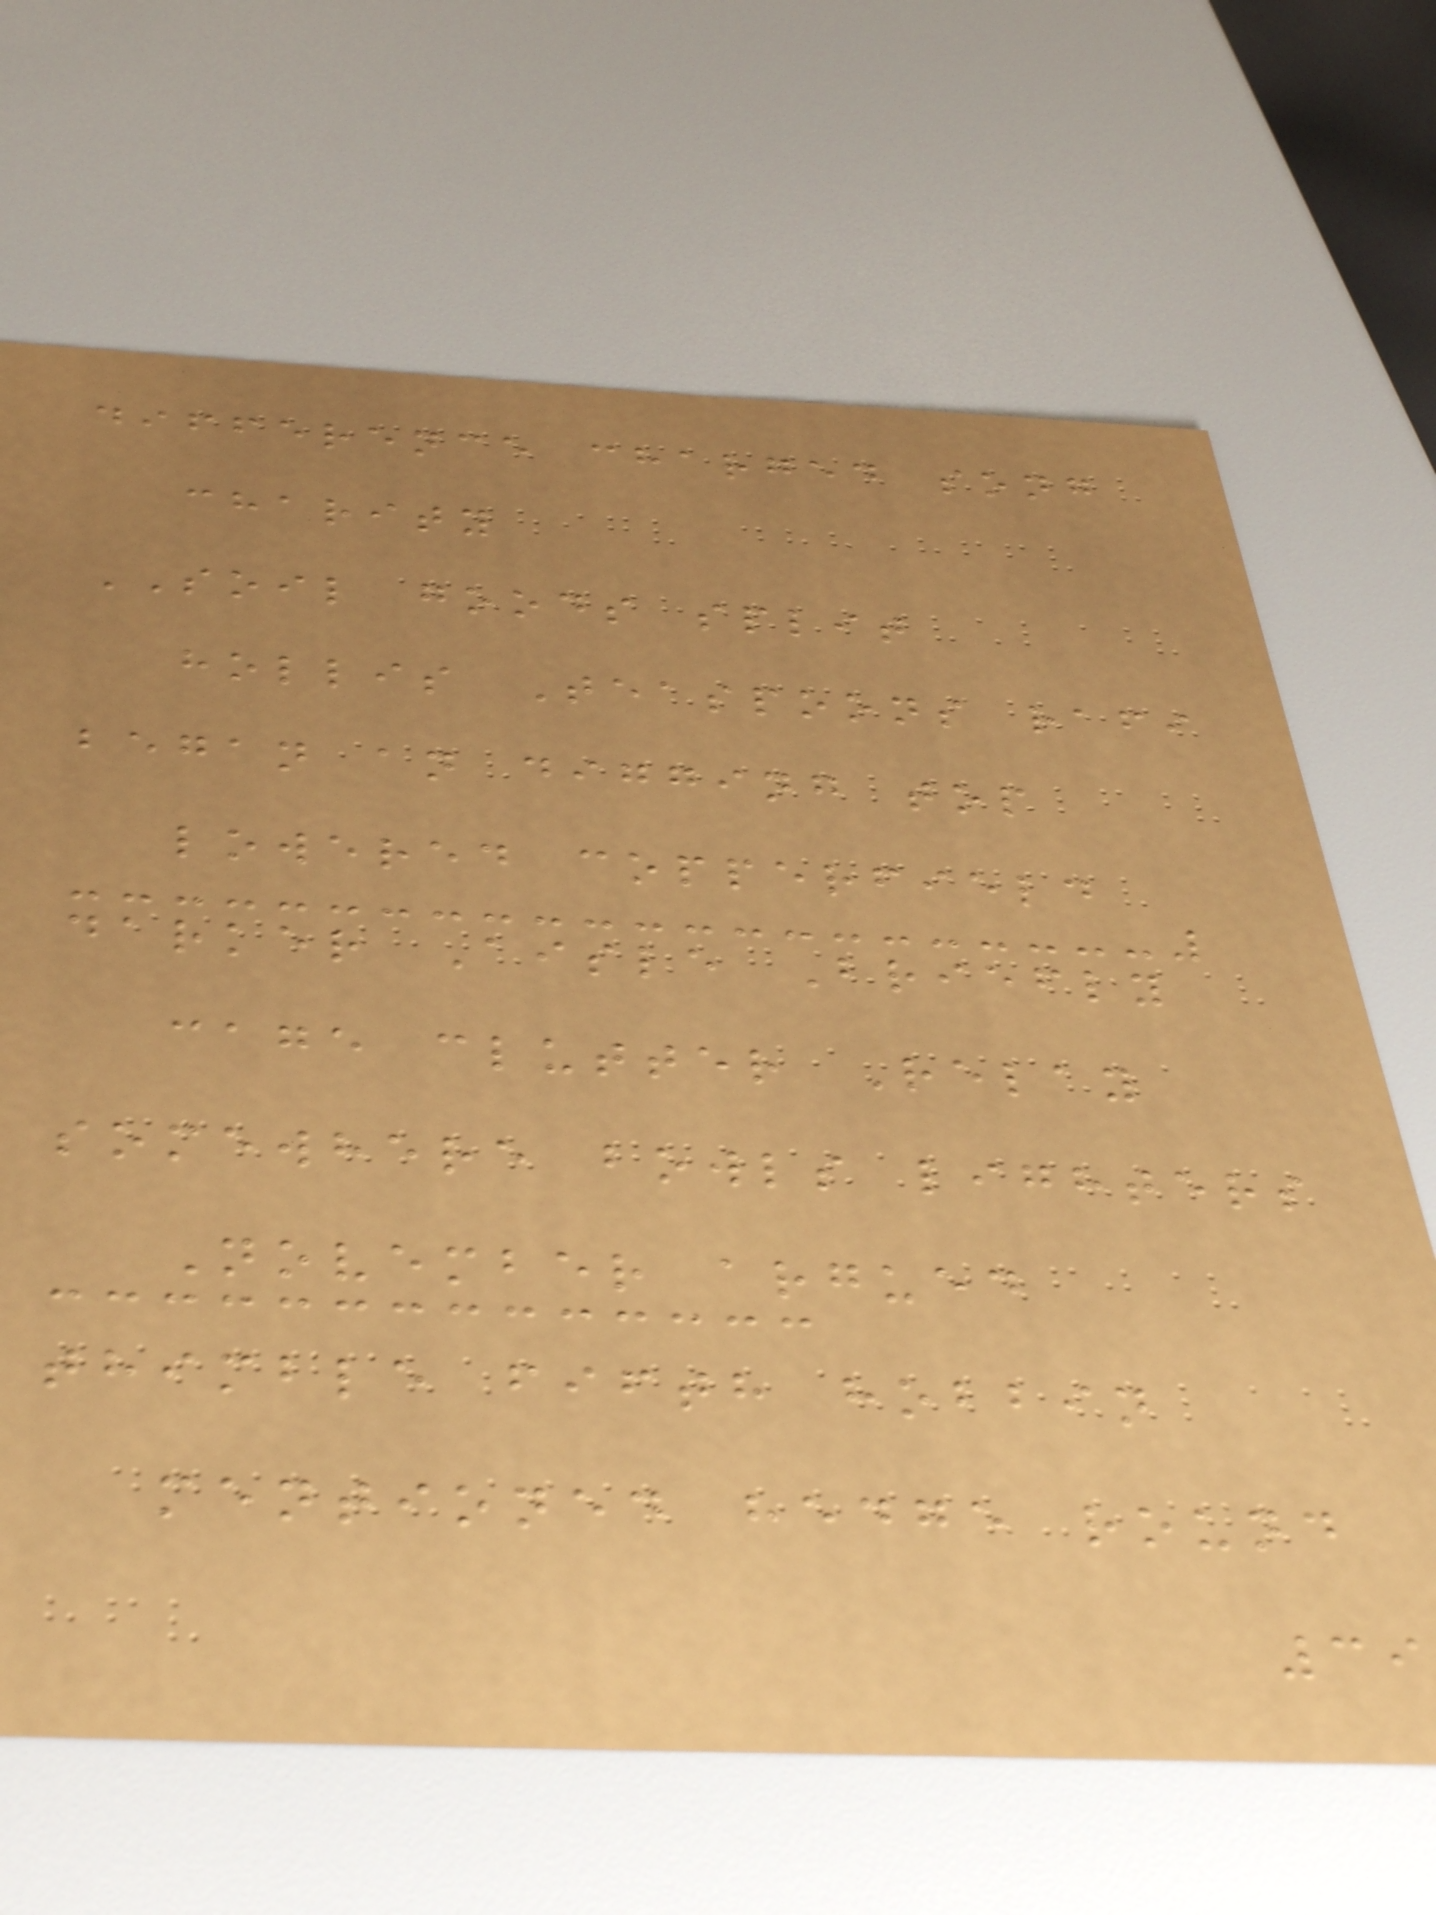difference charged song
charity
SOIL goods split
hollis Teaspoons rafi
began an digging top
lowered copperfield
darker Aisle Briefly
cage clutter Relay
somewhere bowls lighters
November argued
thimble fifth hobbin
mentioned hedge round
39
